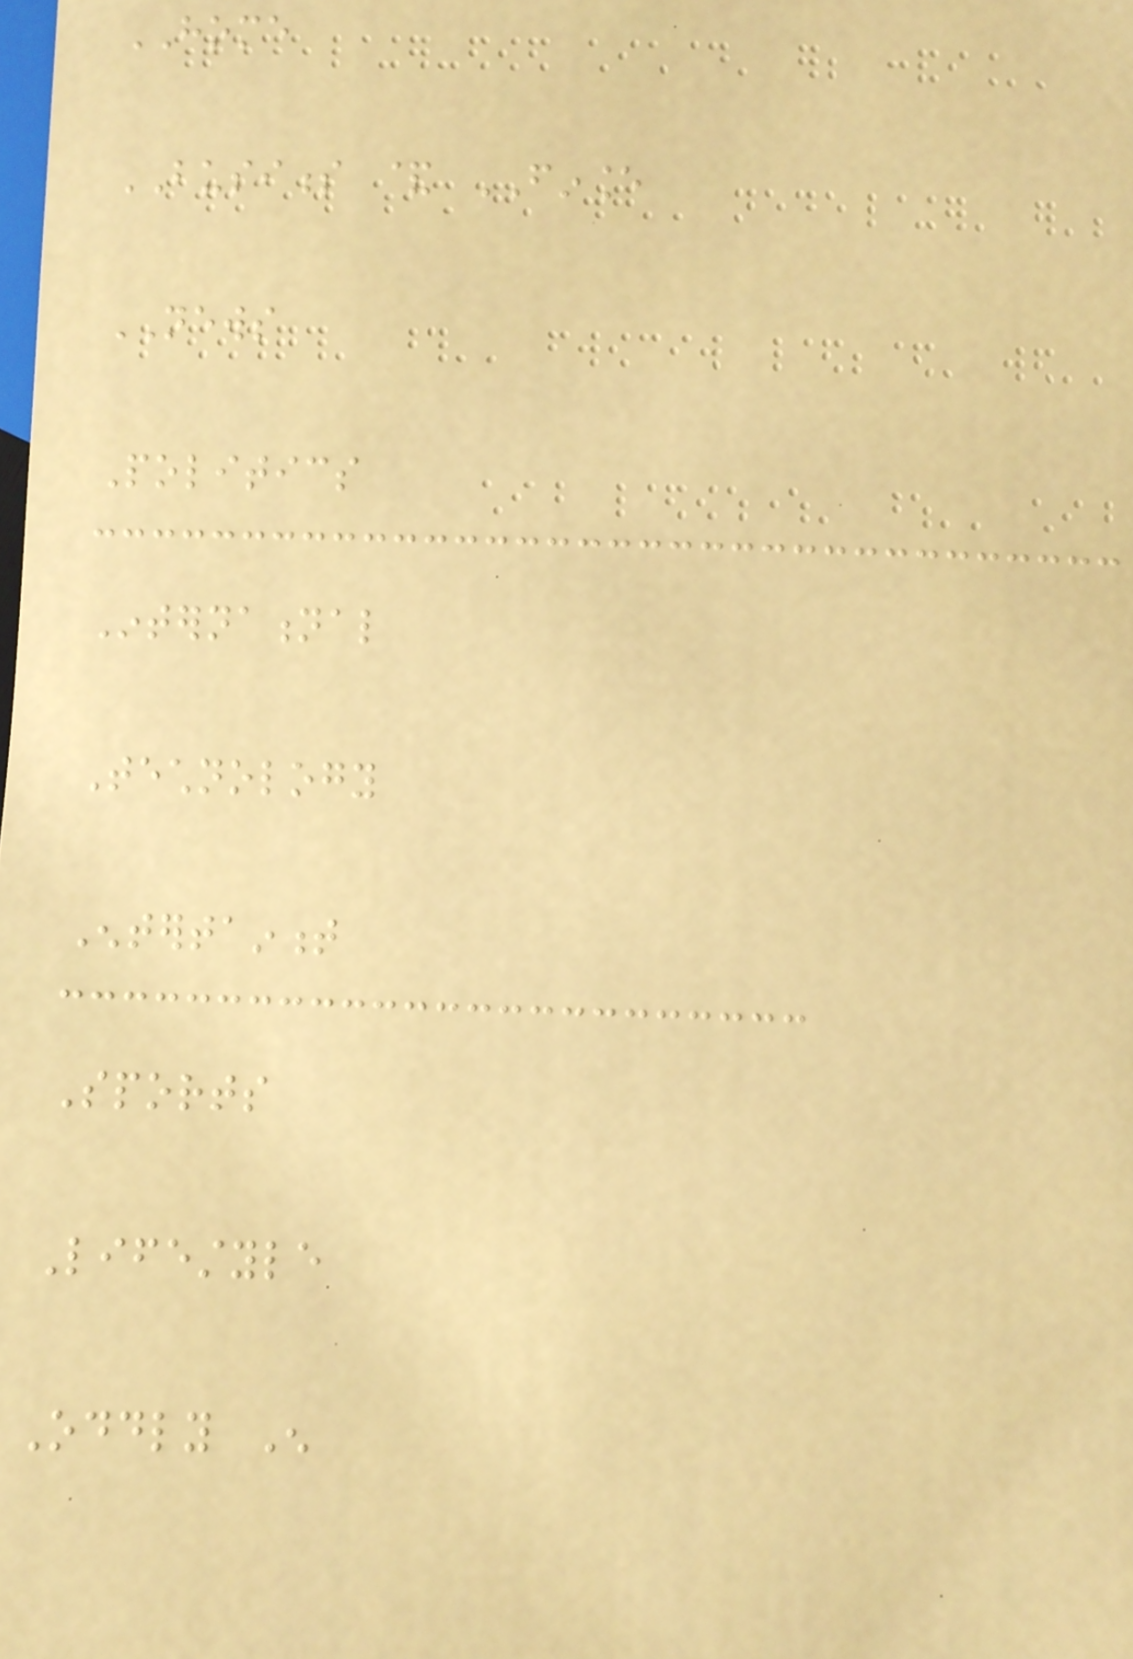HOME
BUSINESS & FINANCE
NEWS
Politics
International
Technology
Entertainment
Sports
Lifestyle
Oddly Enough
